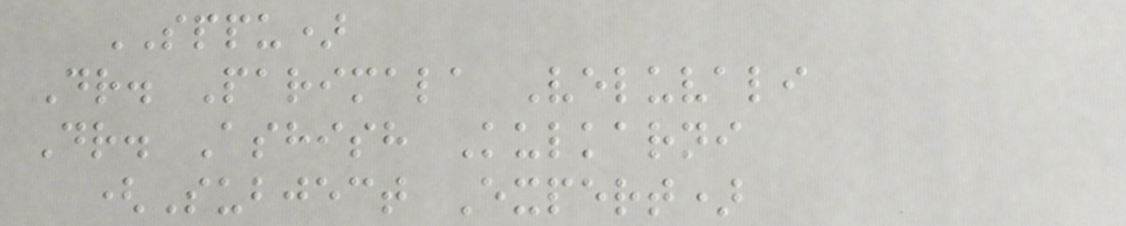SPPU)
Dr. Parimala Veluvali
Dr. Ashish Kulkarni
(Subject Expert)
